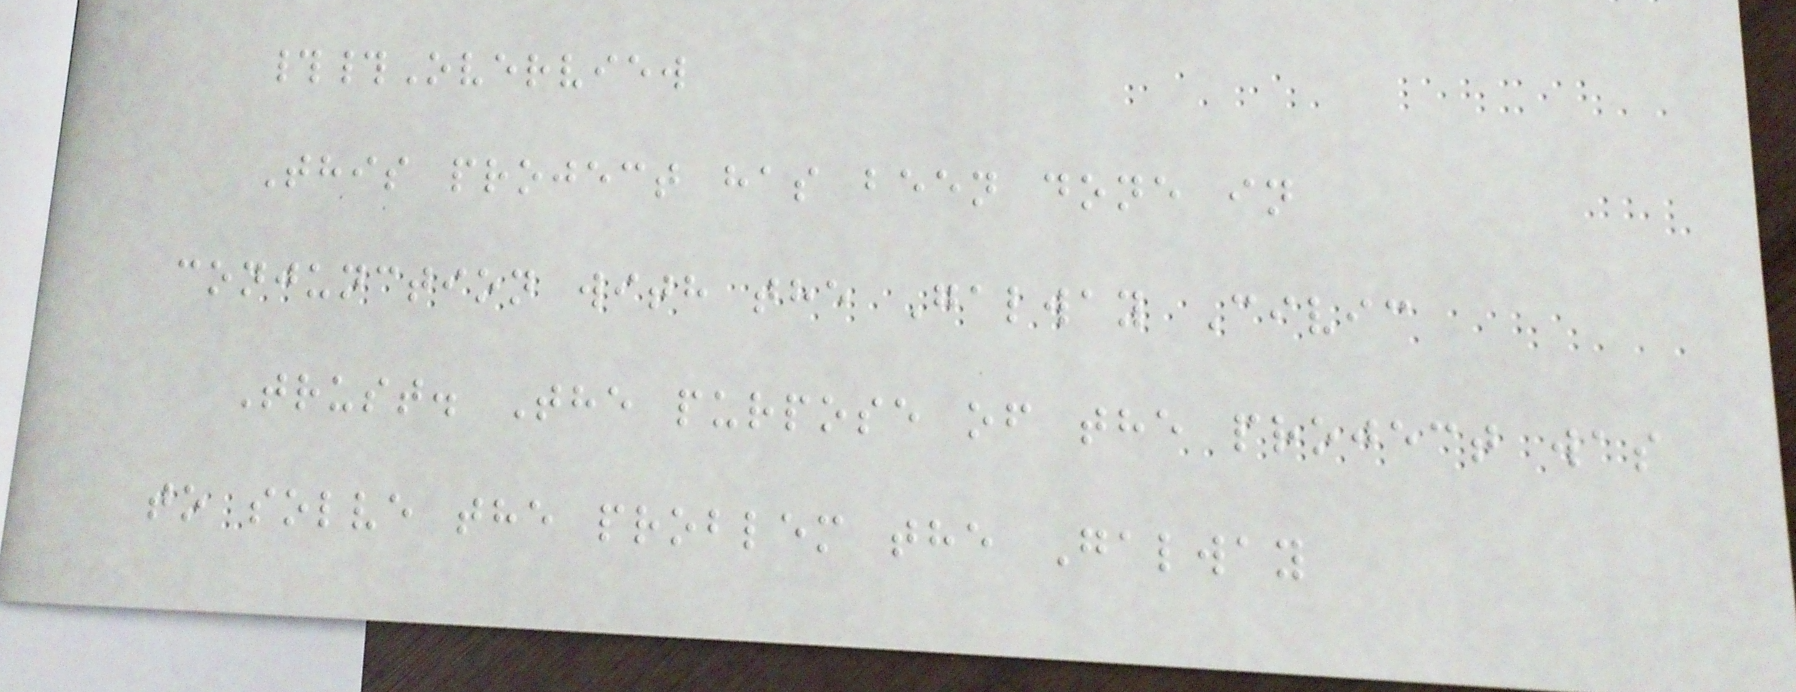##Overview
This project has been done in
conjunction with the Galway Civic
Trust. The purpose of the project was
to solve the problem the Galway
